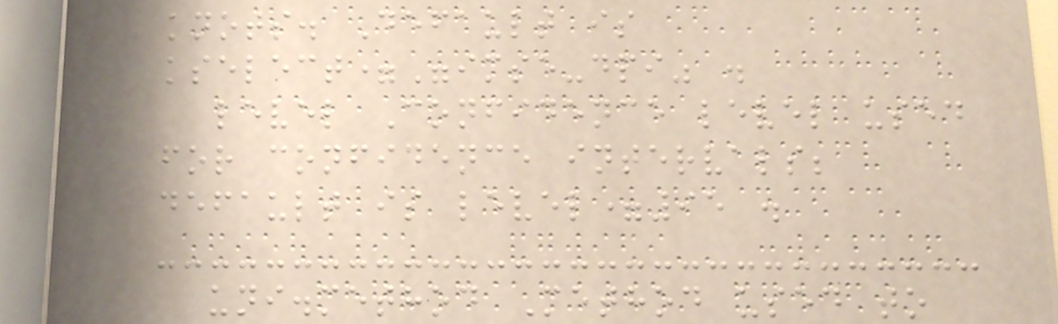knots. Default is
kselect="imse-dpi" .
level Confidence level used
for confidence intervals;
default is level=95 .
uni.method Method used to
